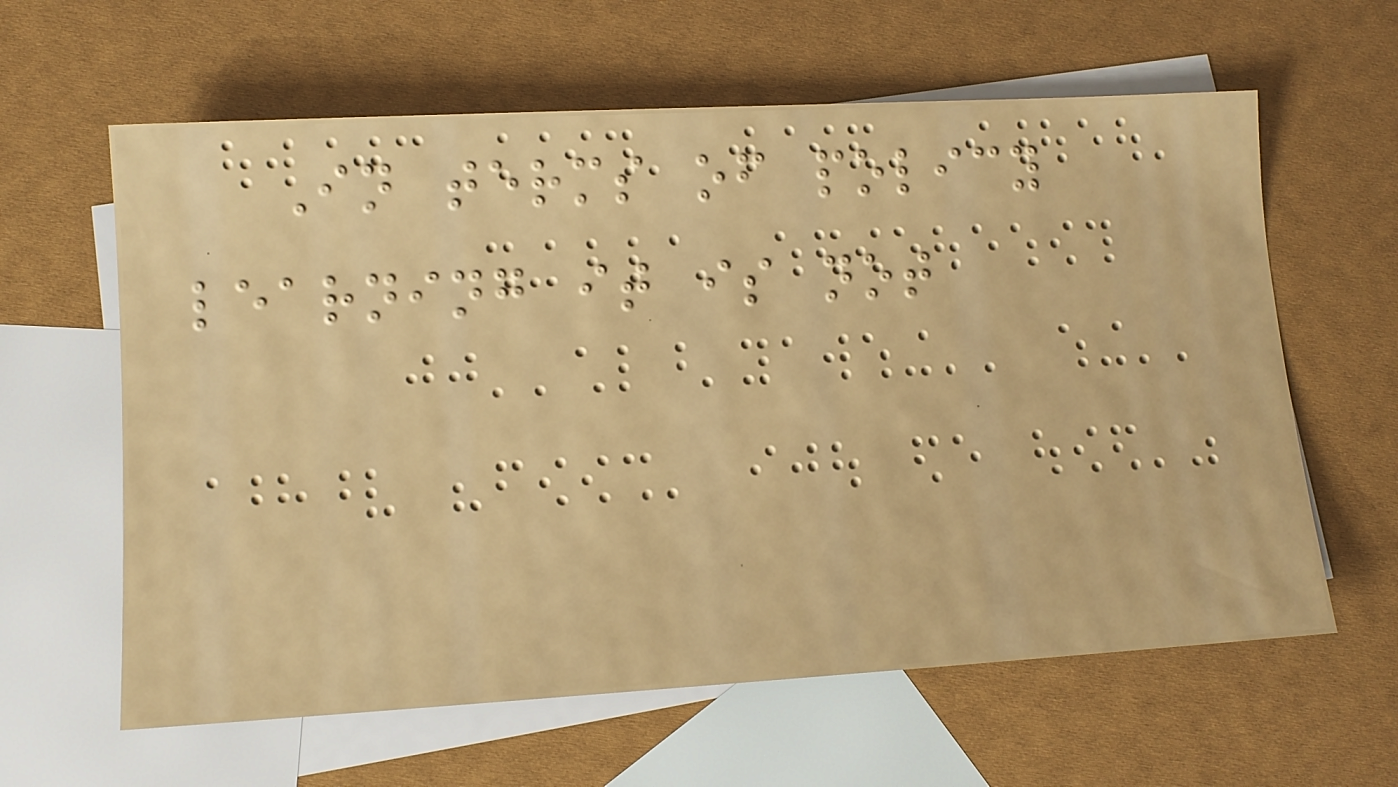In terms of policy
learning it is not
